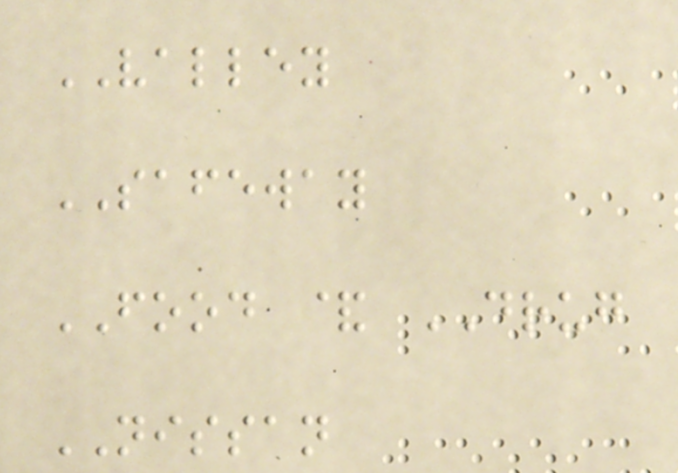VALLEY
SAFEWAY
FOOD & DRUG
NISSAN
